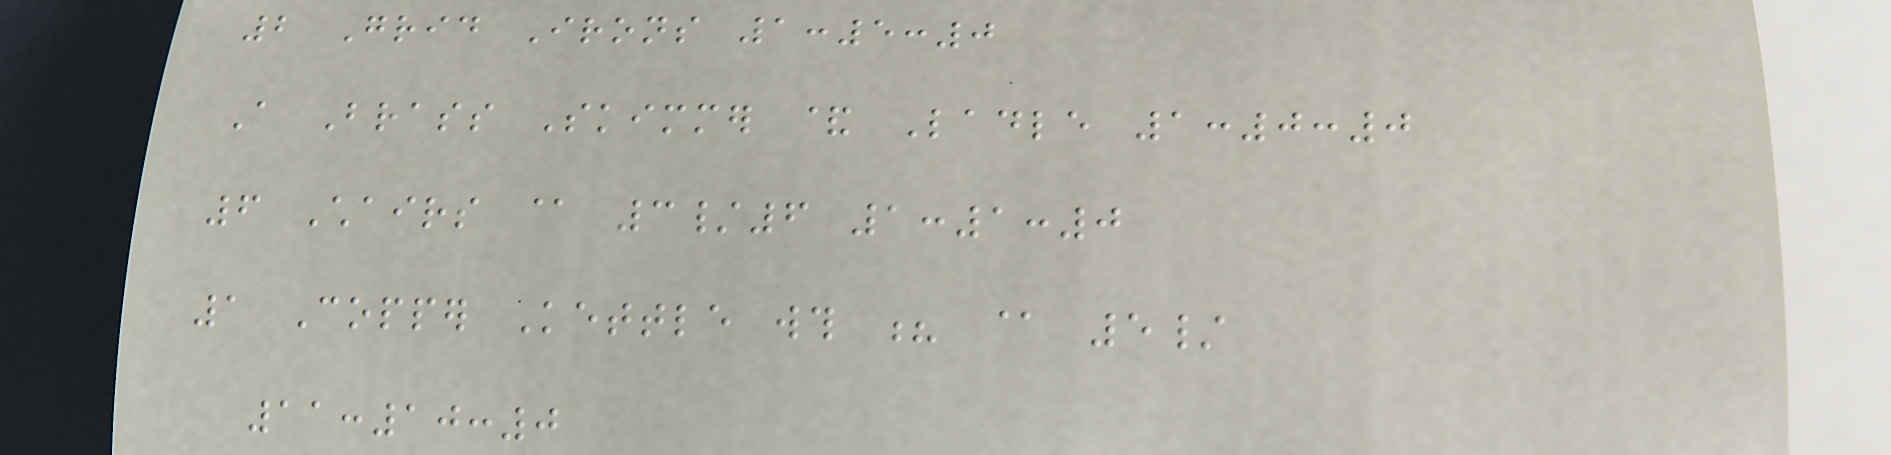2 Grid Irons 1:5:0
A Brass Skimmer & Ladle 1:0:0
6 Chairs @ 3/6 1:1:0
1 Copper Kettle wth ? @ 5/
11:10:0
